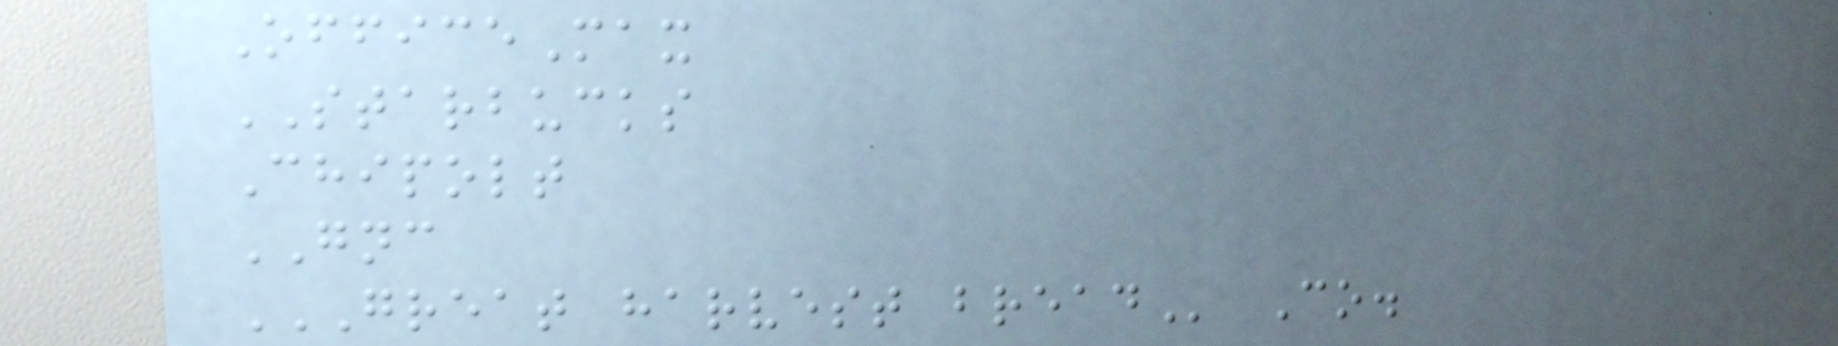OfficeMax
STARBUCKS
Chipolt
GNC
GREAT HARVEST BREAD Co.
